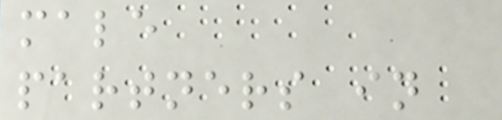male
partners in
